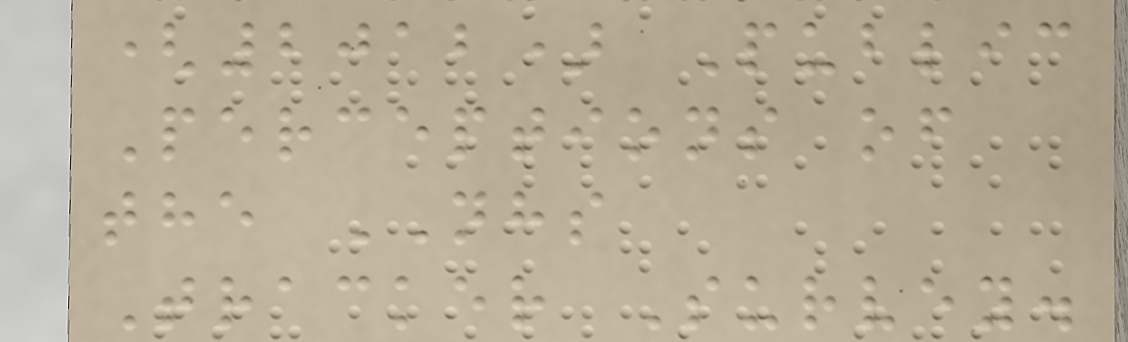(2012) Public
Perceptions of
the NHS
Tracker Survey.
